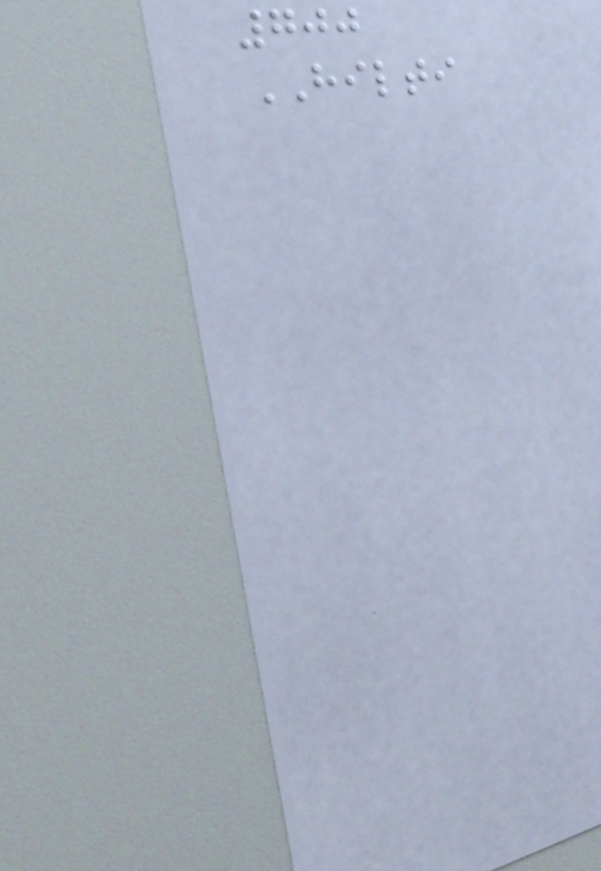700
HILTI
